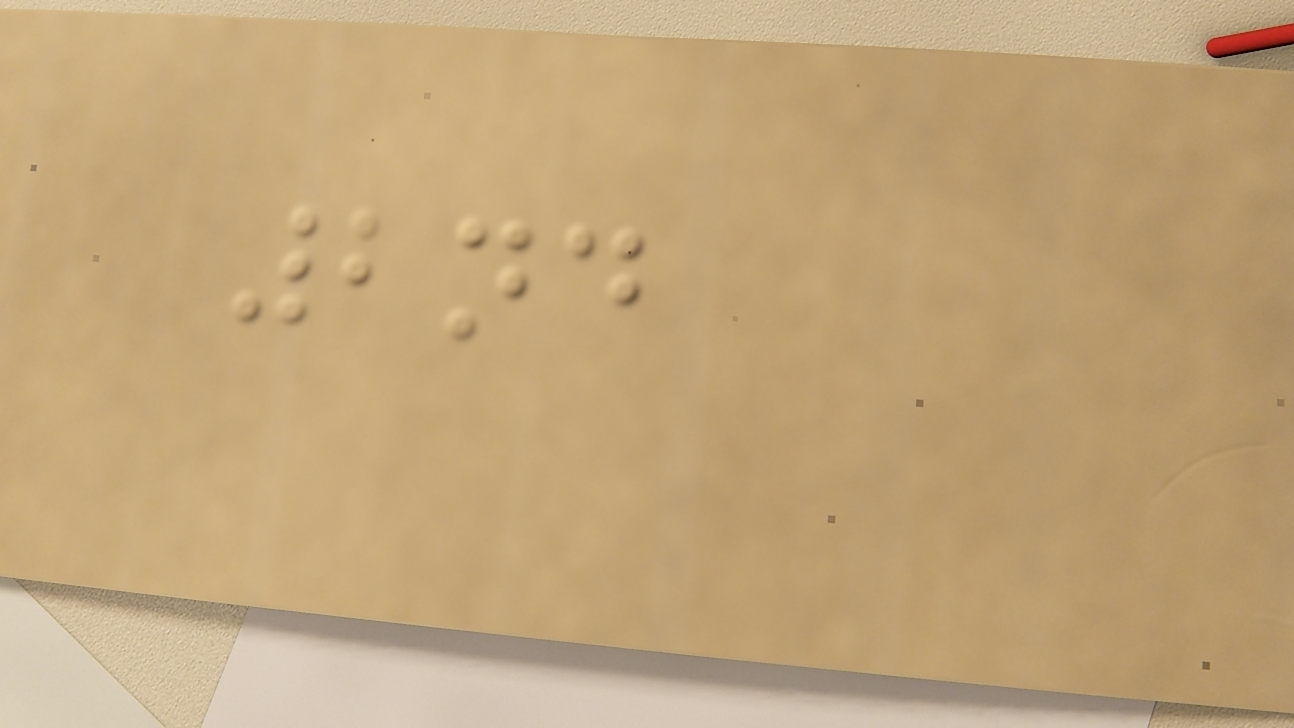2nd
